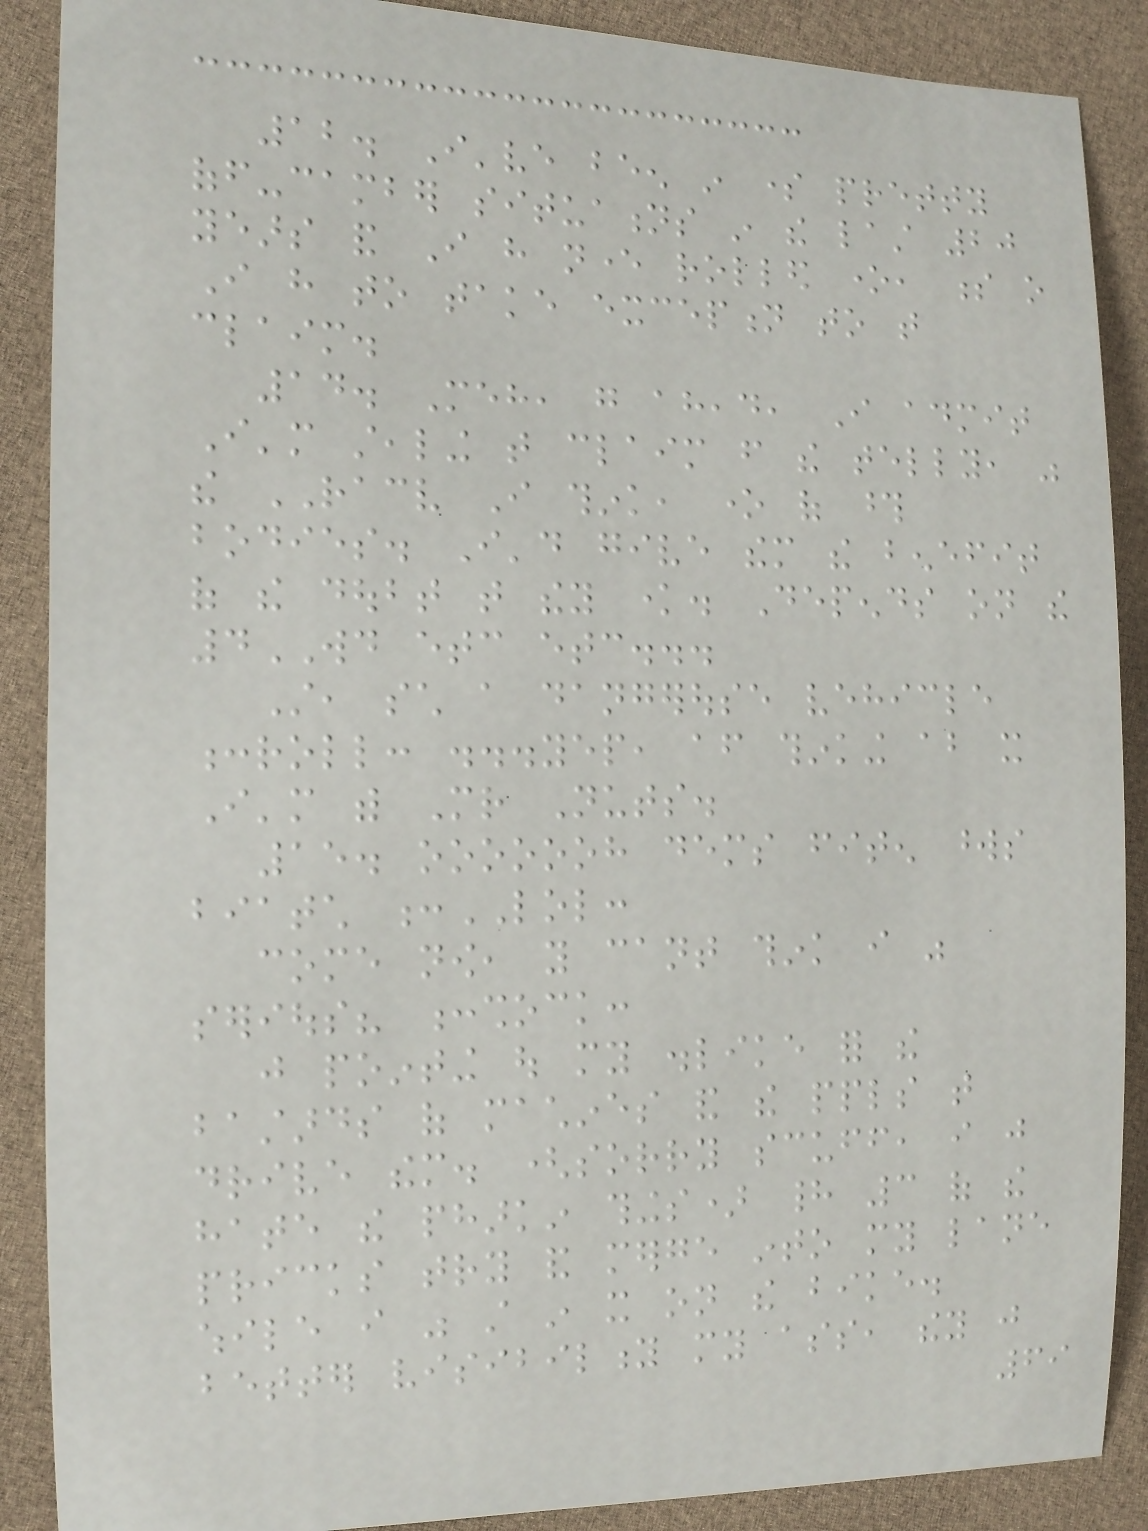12. I've been in some pretty
off-camber situations in the last 20
years and I have never rolled one, s o
I have to take exception to that
claim.
14. Meh, go ahead, I admit
I'm stealing that claim from the telly, was
the RACV I think, one of those
bodies. I'd give them the benefit
of the doubt that they know. Depends on the
4WD etc etc...
Still, such a dangerouse vehicle
:roll: ...yep, after thinking about it
I'm with Mr Nuts.
15. ooooooh dems fiten words
biatch :LOL:
come now, you cant think i was
serious? :shock:
just pointing out my dislike for the
bastards of machines and the ppls that
drive them. (sorry scuff, i just
hate the pharkin things) had 3 of the
pricks try and merge into my lane
while i was still in it on the bike.
better visibility my ass, they just
69
